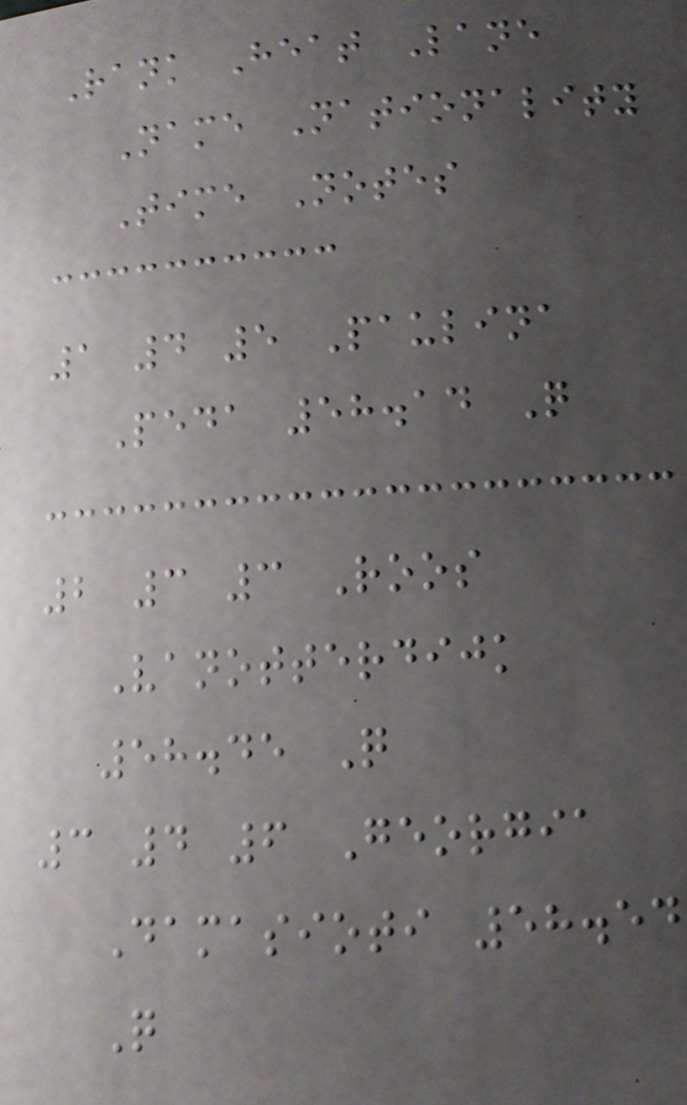Rank Heat Lane
Name Nationality
Time Notes
1 4 5 Paulina
Peda 58.14 Q
2 3 3 Roos
Vanotterdijk
58.45 Q
3 4 6 Georgia
Damasioti 58.54
Q
